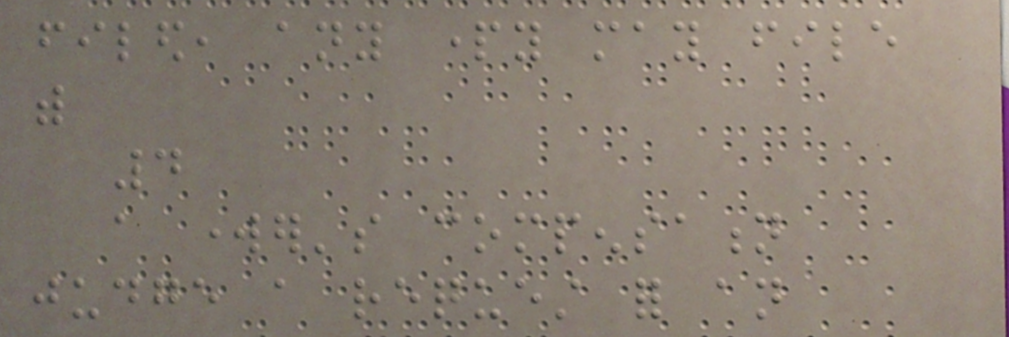filed, any party may file
with
4
a worker's compensation
judge a request for an
